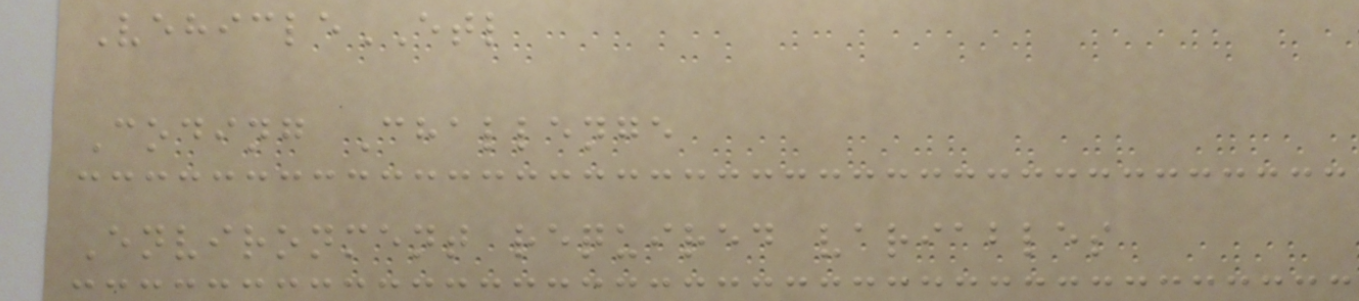VehicleETL
Coding Challenge
Environment required variables
